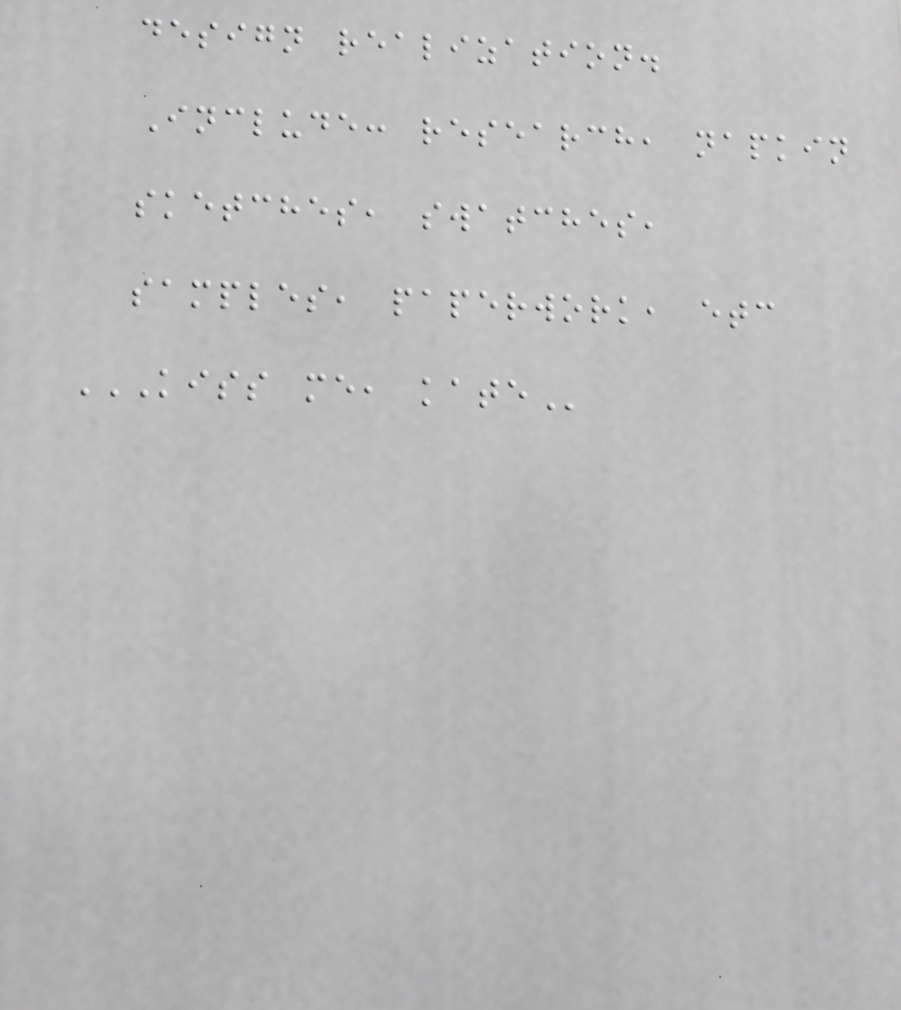design realization.
Include: research, napkin
sketches, swatches,
samples, paperwork, etc
KISS ME, KATE
